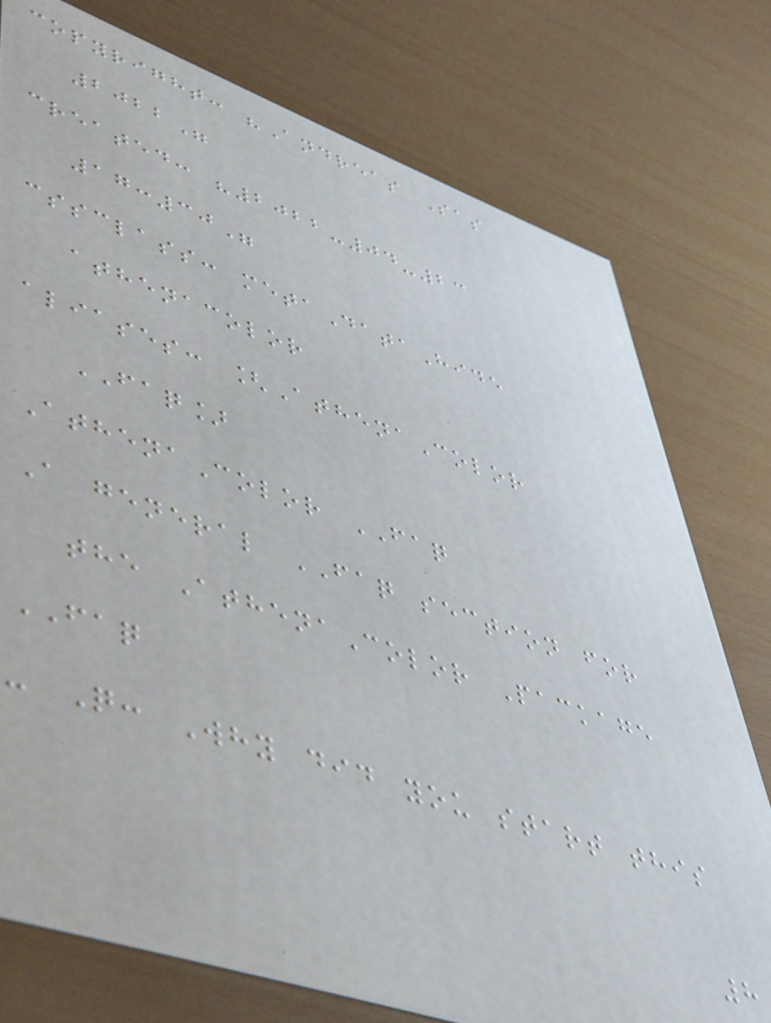copyright: "Andreas Sas
2022"
created: "2022-04-23
17:30"
cssclass: metaDataHide
athenacolor
aliases: [AthenaColor
FAQ]
AthenaColor FAQ
A general FAQ section for
the AthenaColor Package
FAQ
- Q: Why did you start this
8
